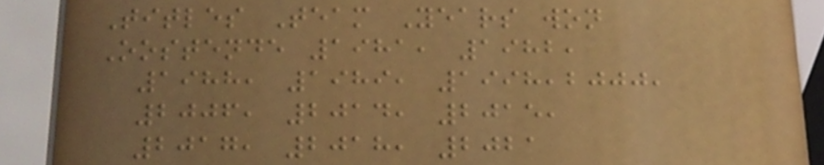Titles Team Years won
Oostende 1981, 1982,
1988, 1989, 1998,2000,
2006, 2014, 2015,
2017, 2018, 2021
